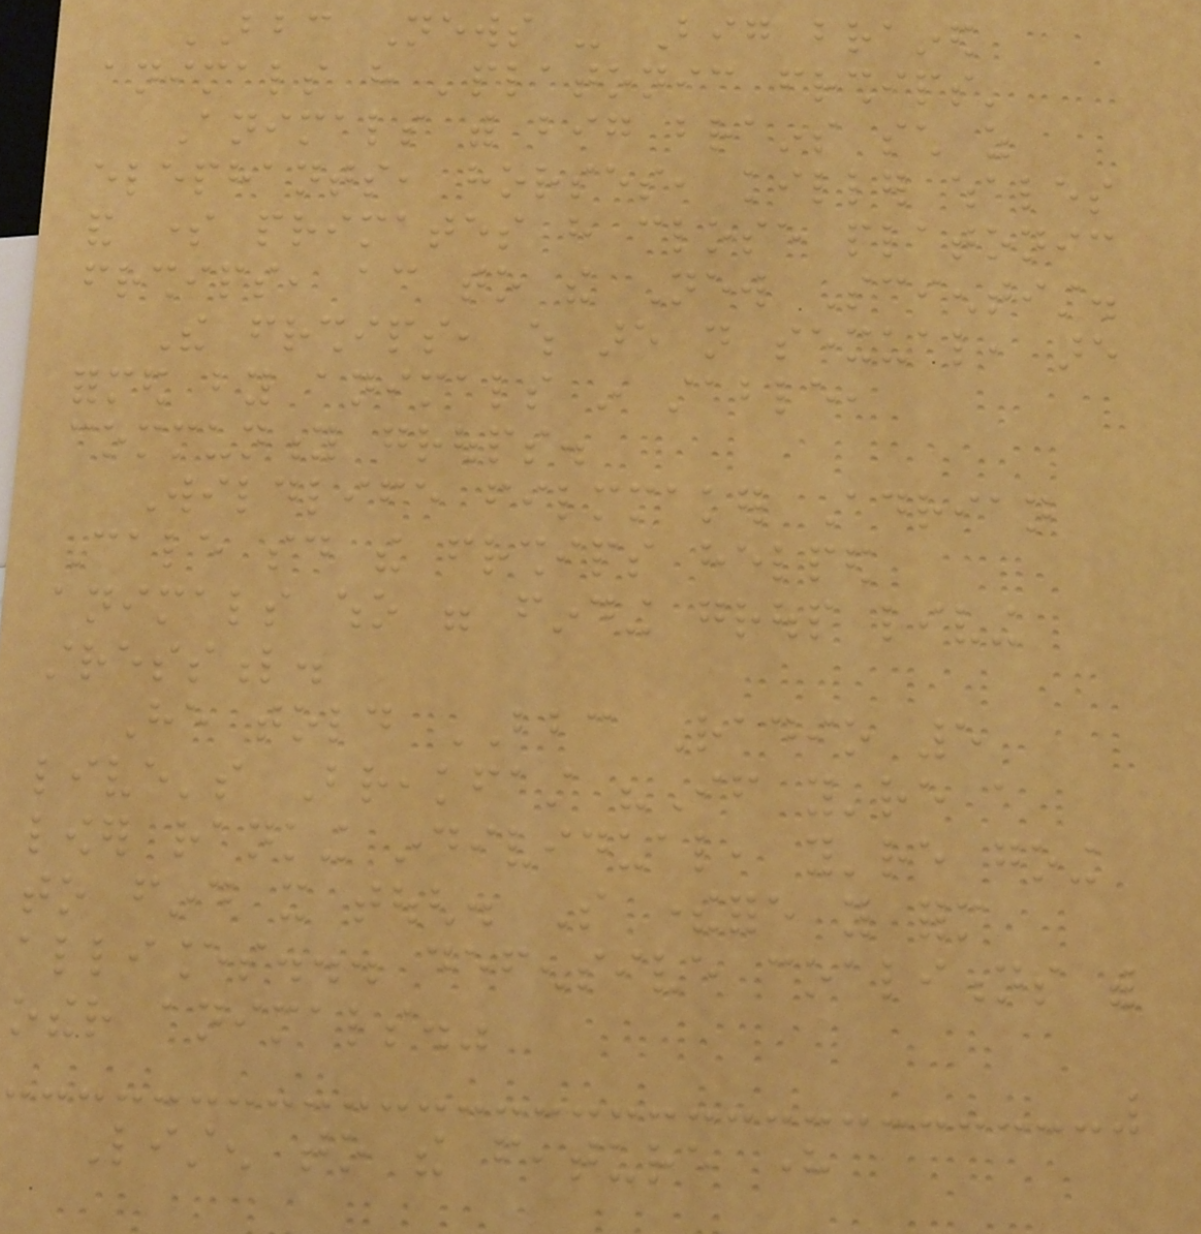BBC News - Big brained
animals have 'platonic friendships'
Animals with big brains such as
elephants, horses, killer whales
and some primates have close platonic
friendships, according to the New Scientist.
The friendships, which are not sexual, are
formed by animals in stable,
community groups.
Wildlife filmmaker Adrian
Cale said the friendships helped
animals who were finding group living
stressful.
He told BBC Radio 5
live's Breakfast "If you're a
lower ranking individual, you're going
to find it tough. So therefore you form
alliances... defensive coalitions with
other animals."
Listen to the feature here
